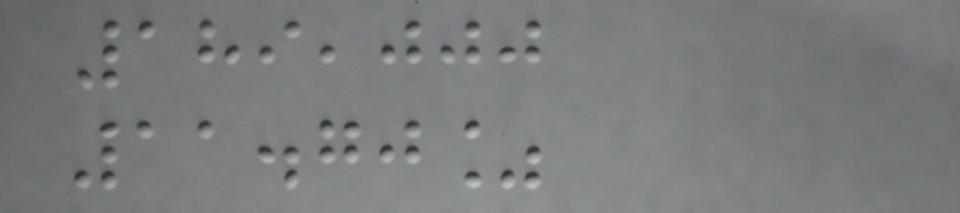189,000
11.70%
